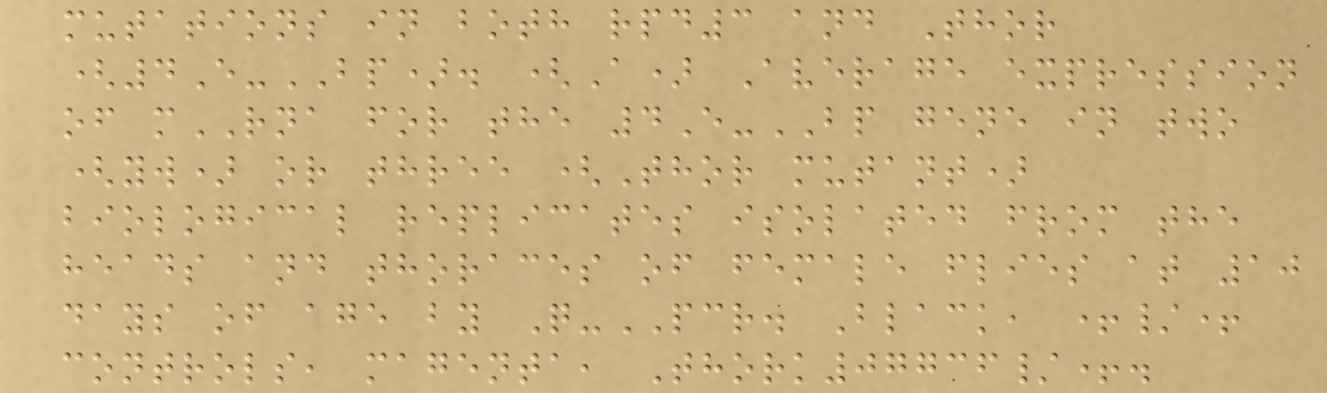mutations in both rpd3 and Thor
(4E-BP). (A) Average expression
of mRNA for the 4E-BP gene in two
(yw) or three (Thor mutant)
biological replicates isolated from the
heads and thoraces of female flies at 10
days of age by Q-PCR. Black, +/+
controls, magenta, Thork07736/+.
